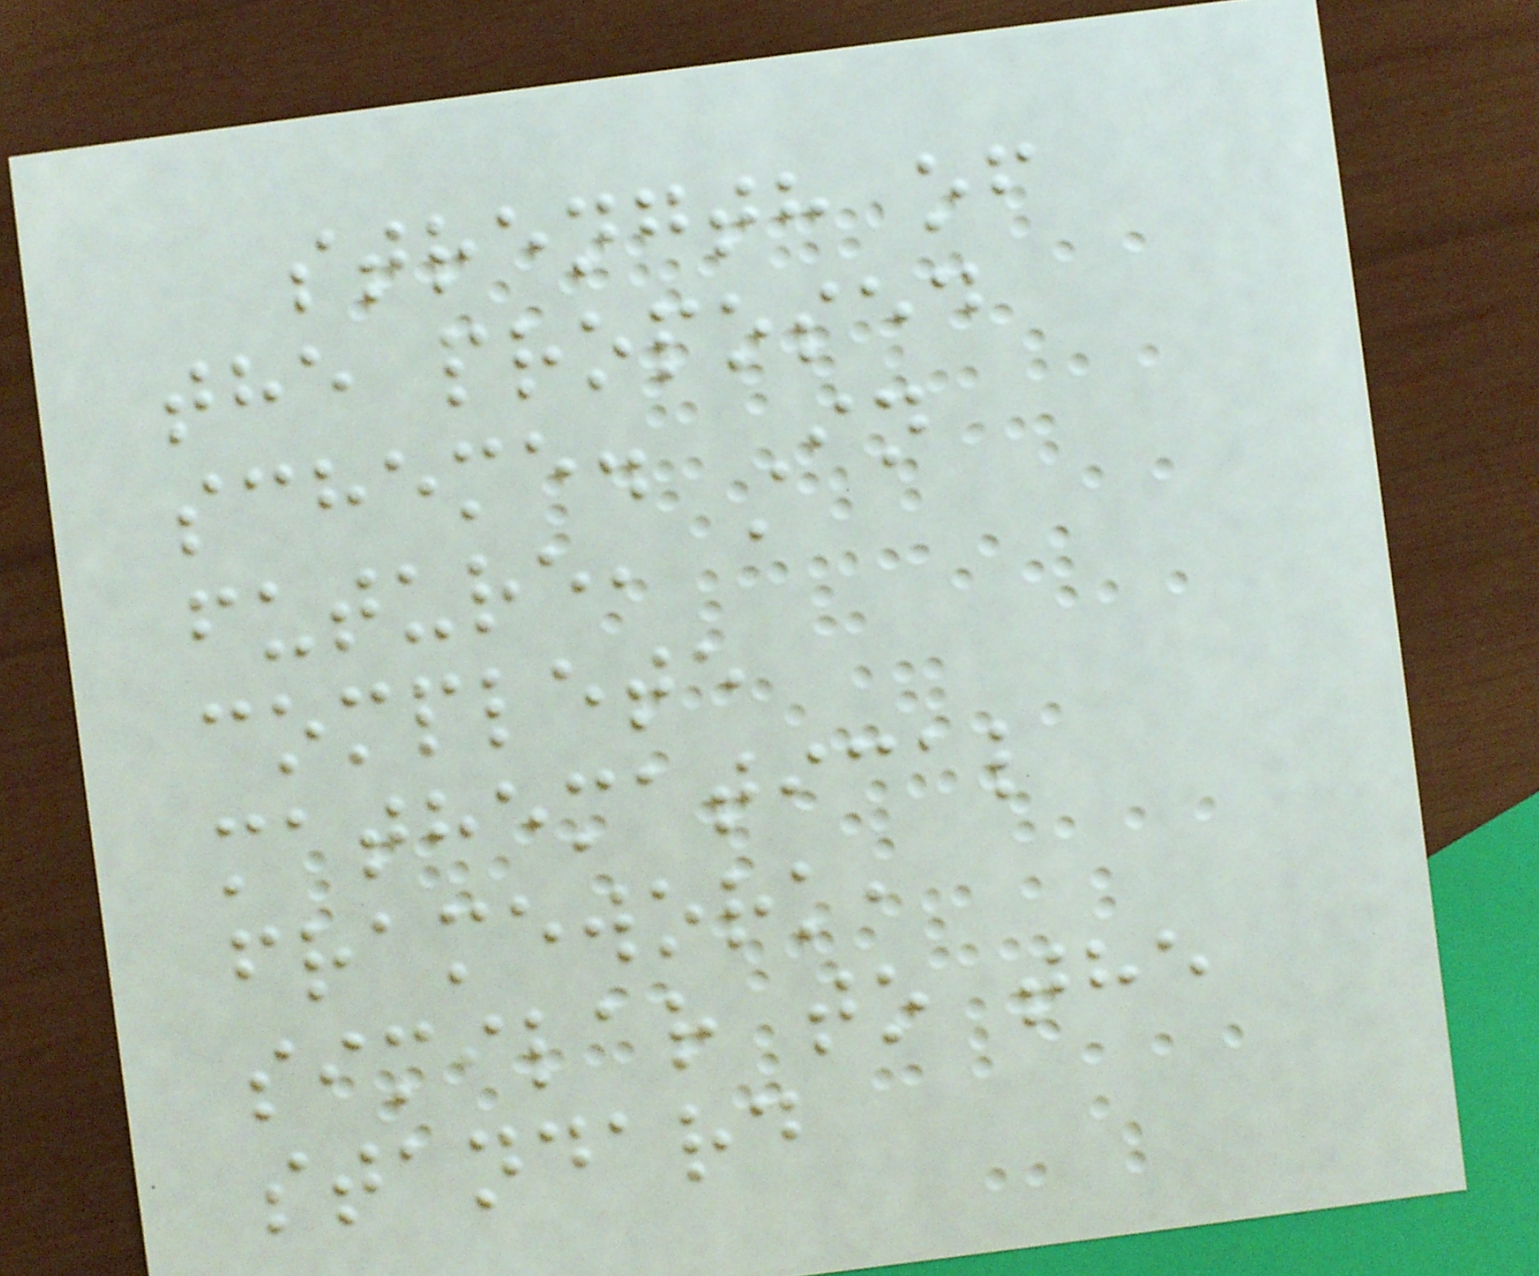strength of
the proposed
scheme. In
future, a
complete
mathematical
framework,
similar to the
standard
